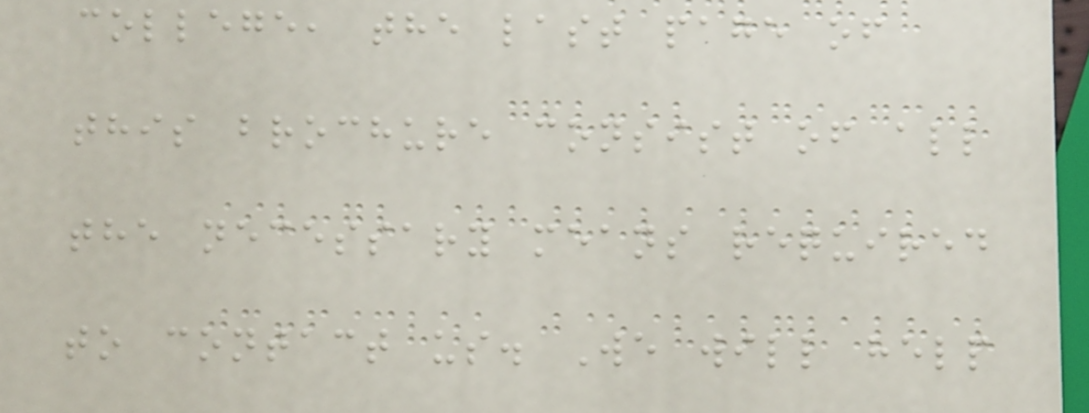college, the last page of
this brochure consist of all
the necessary means required
to contact us. We will help
